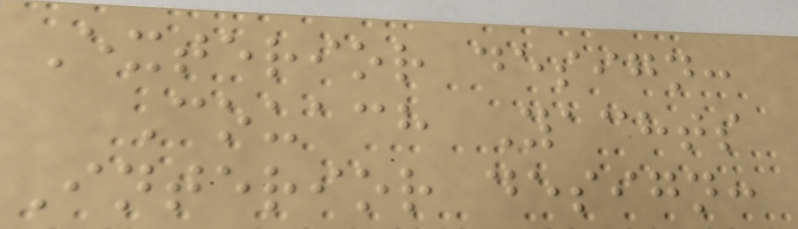Exterior design:
Couach Yachts
Interior design:
